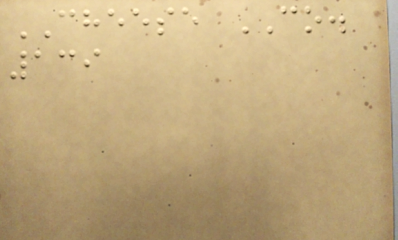CHEESE CO.
139
